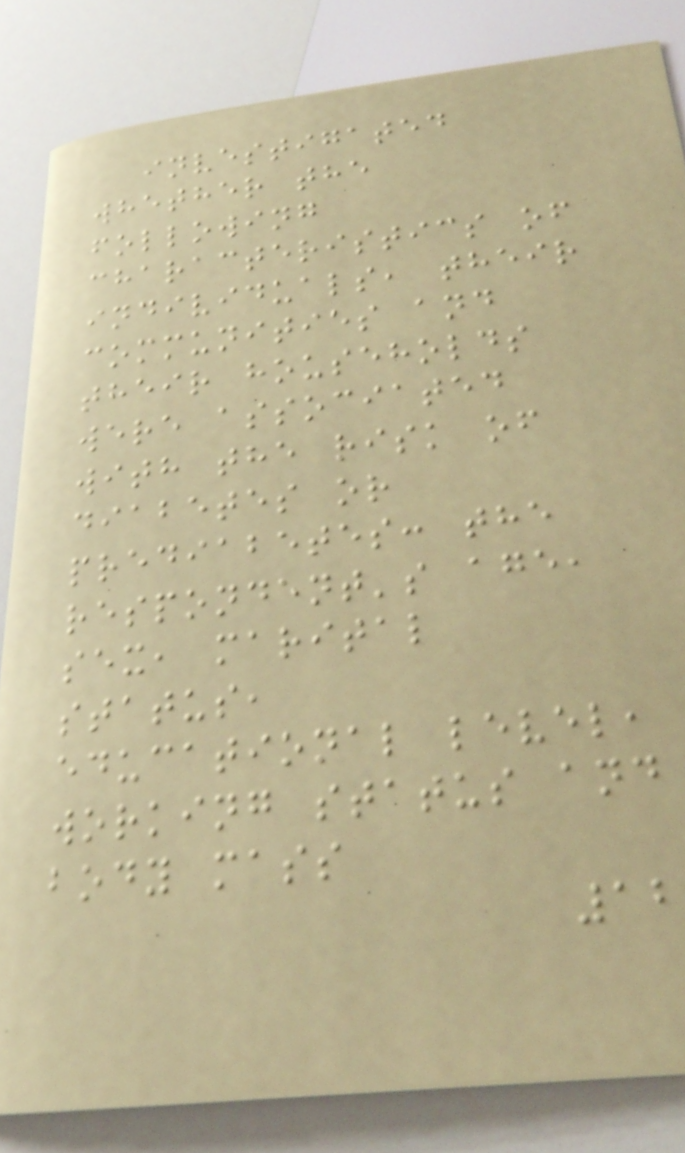investigated
whether the
following
characteristics of
individuals, their
communities and
their households
were associated
with the risk of
diabetes or
prediabetes: the
respondent's age,
sex, marital
status,
educational level,
working status and
body mass
12
